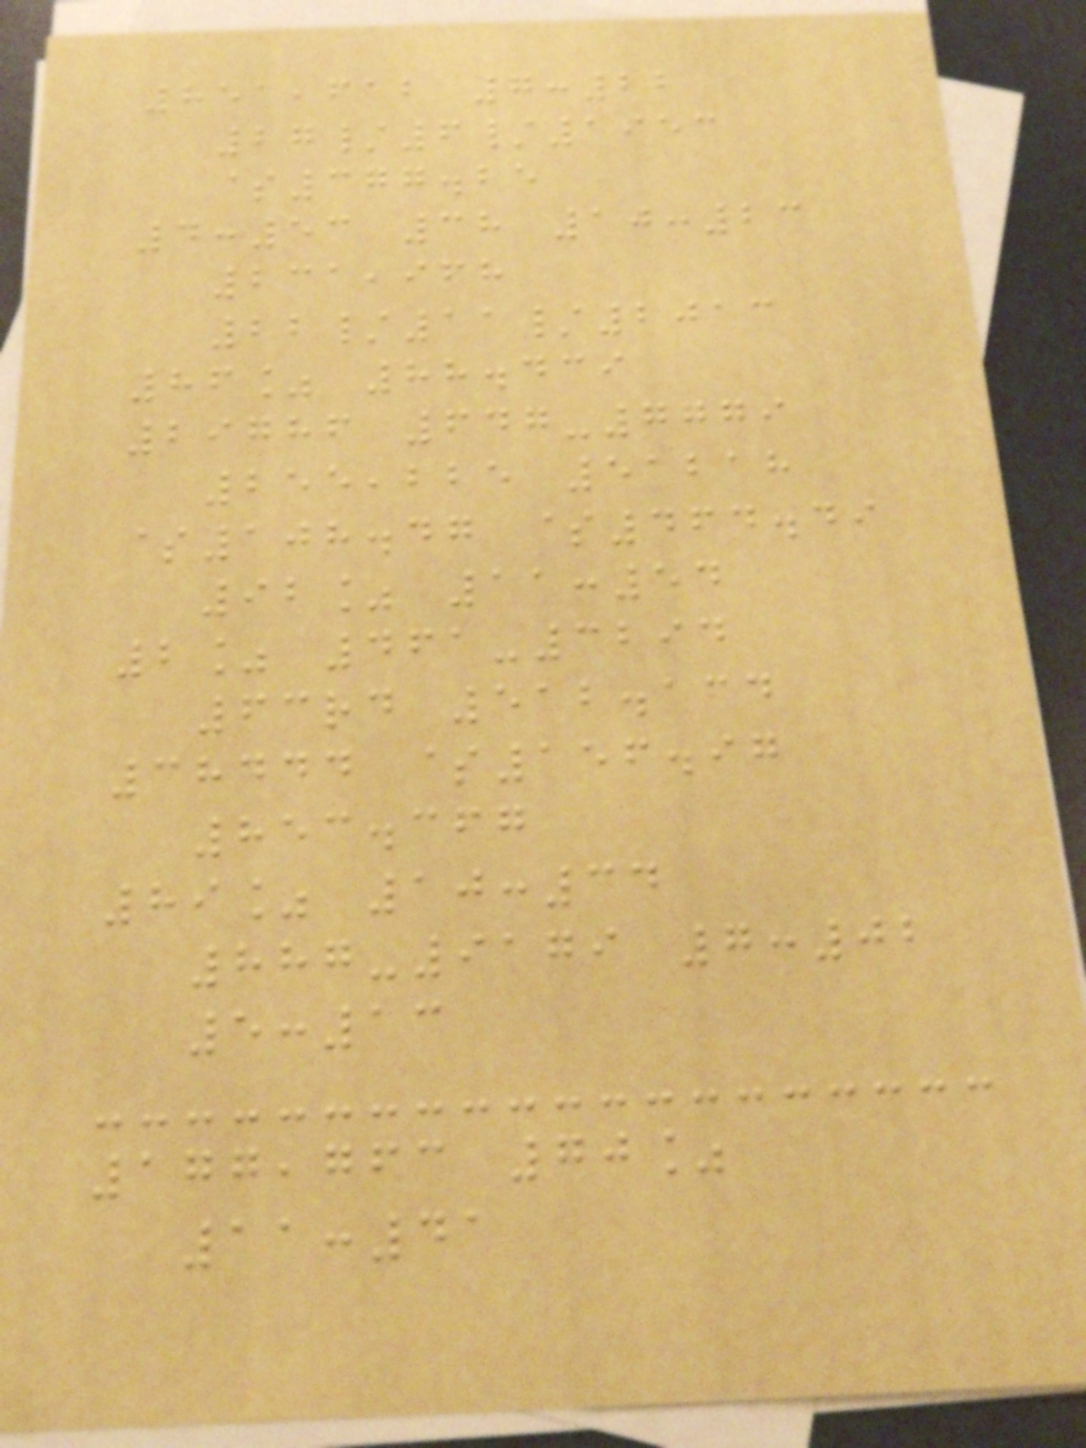851,612 7:22
27/6/1953
$377.25
4:53 38 10:23
231,968
22/11/2013
86% 88.439
29786 647-7779
255,225 51218
$108.47 $464.49
92% 11:54
2% 461-3294
63rd 512.134
38444 $156.97
853.367
89% 10:34
887-9179 7:02
5:13
177,763 70%
11:41
